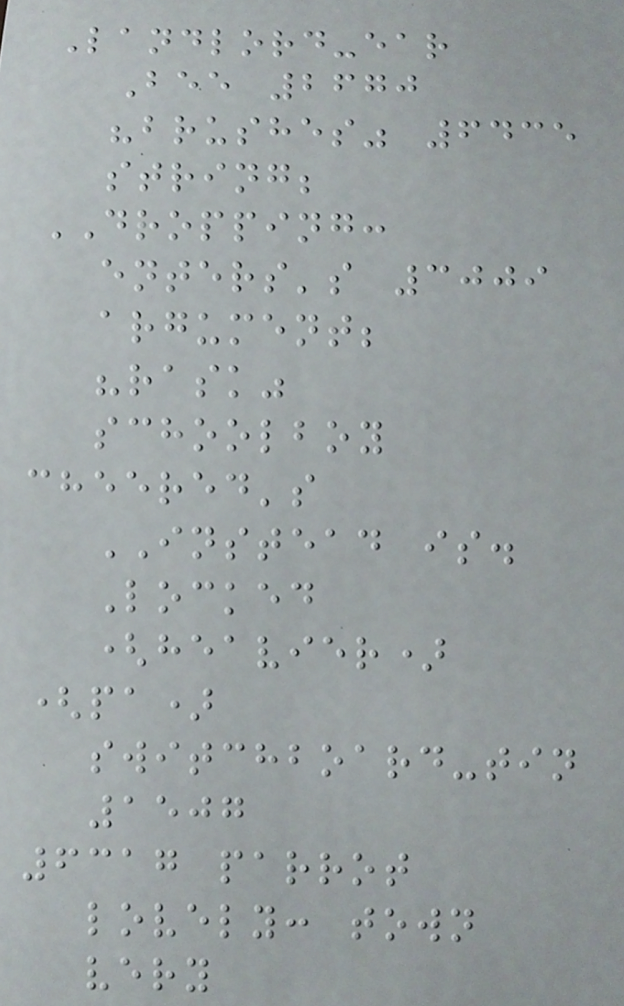Landlord-ear
Bee 2670
"brushes" 6435
string;
DROPPING:
enters's 3009
argument;
"rask"
schoolboy
cheered's
INSTEAD is.
Locked
(heavier)
(pa)
switchboard-tin
1507
6317 parrot
lovely: town
very
